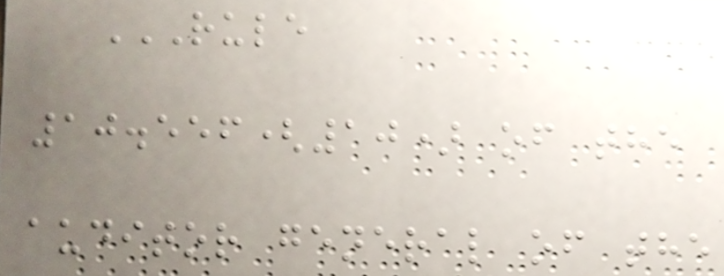RULE
10.556(10) OF THE
AUDITOR GENERAL OF THE
